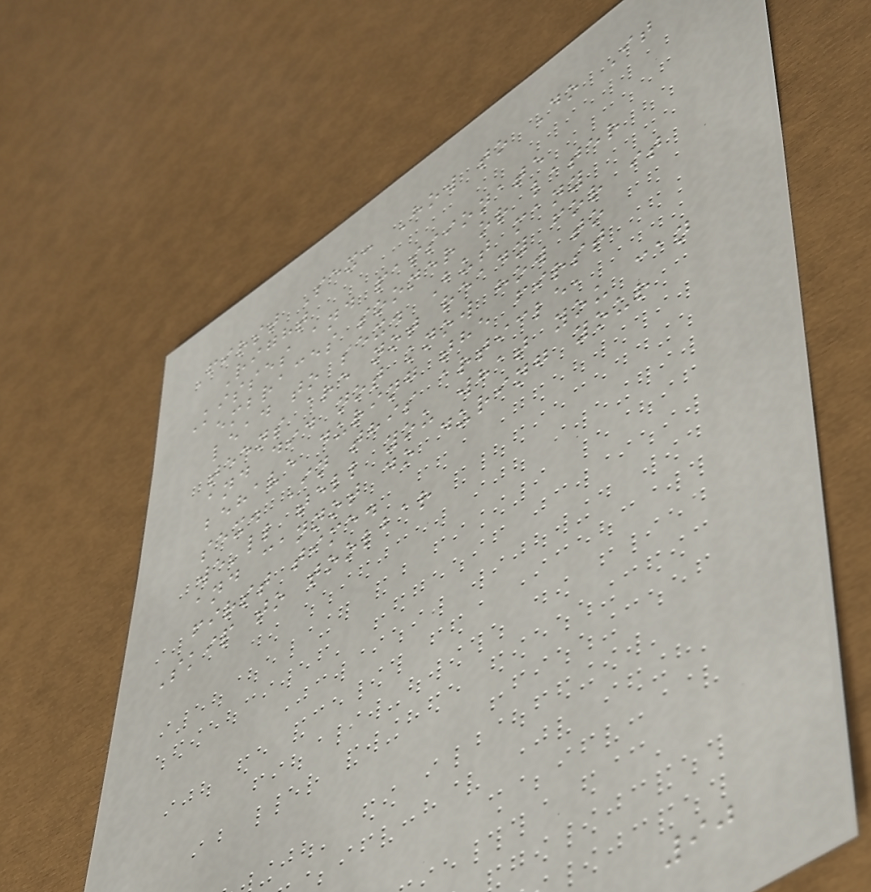First Sex: How to Do It
Right
Kisses and passionate
embraces sooner or later
lead to sex. But many
teens are not ready for it
and did not know how to
behave during the first
sex. In this article,
we'll tell you what you can
and cannot do during your
first time.
Skip to toolbar
90
